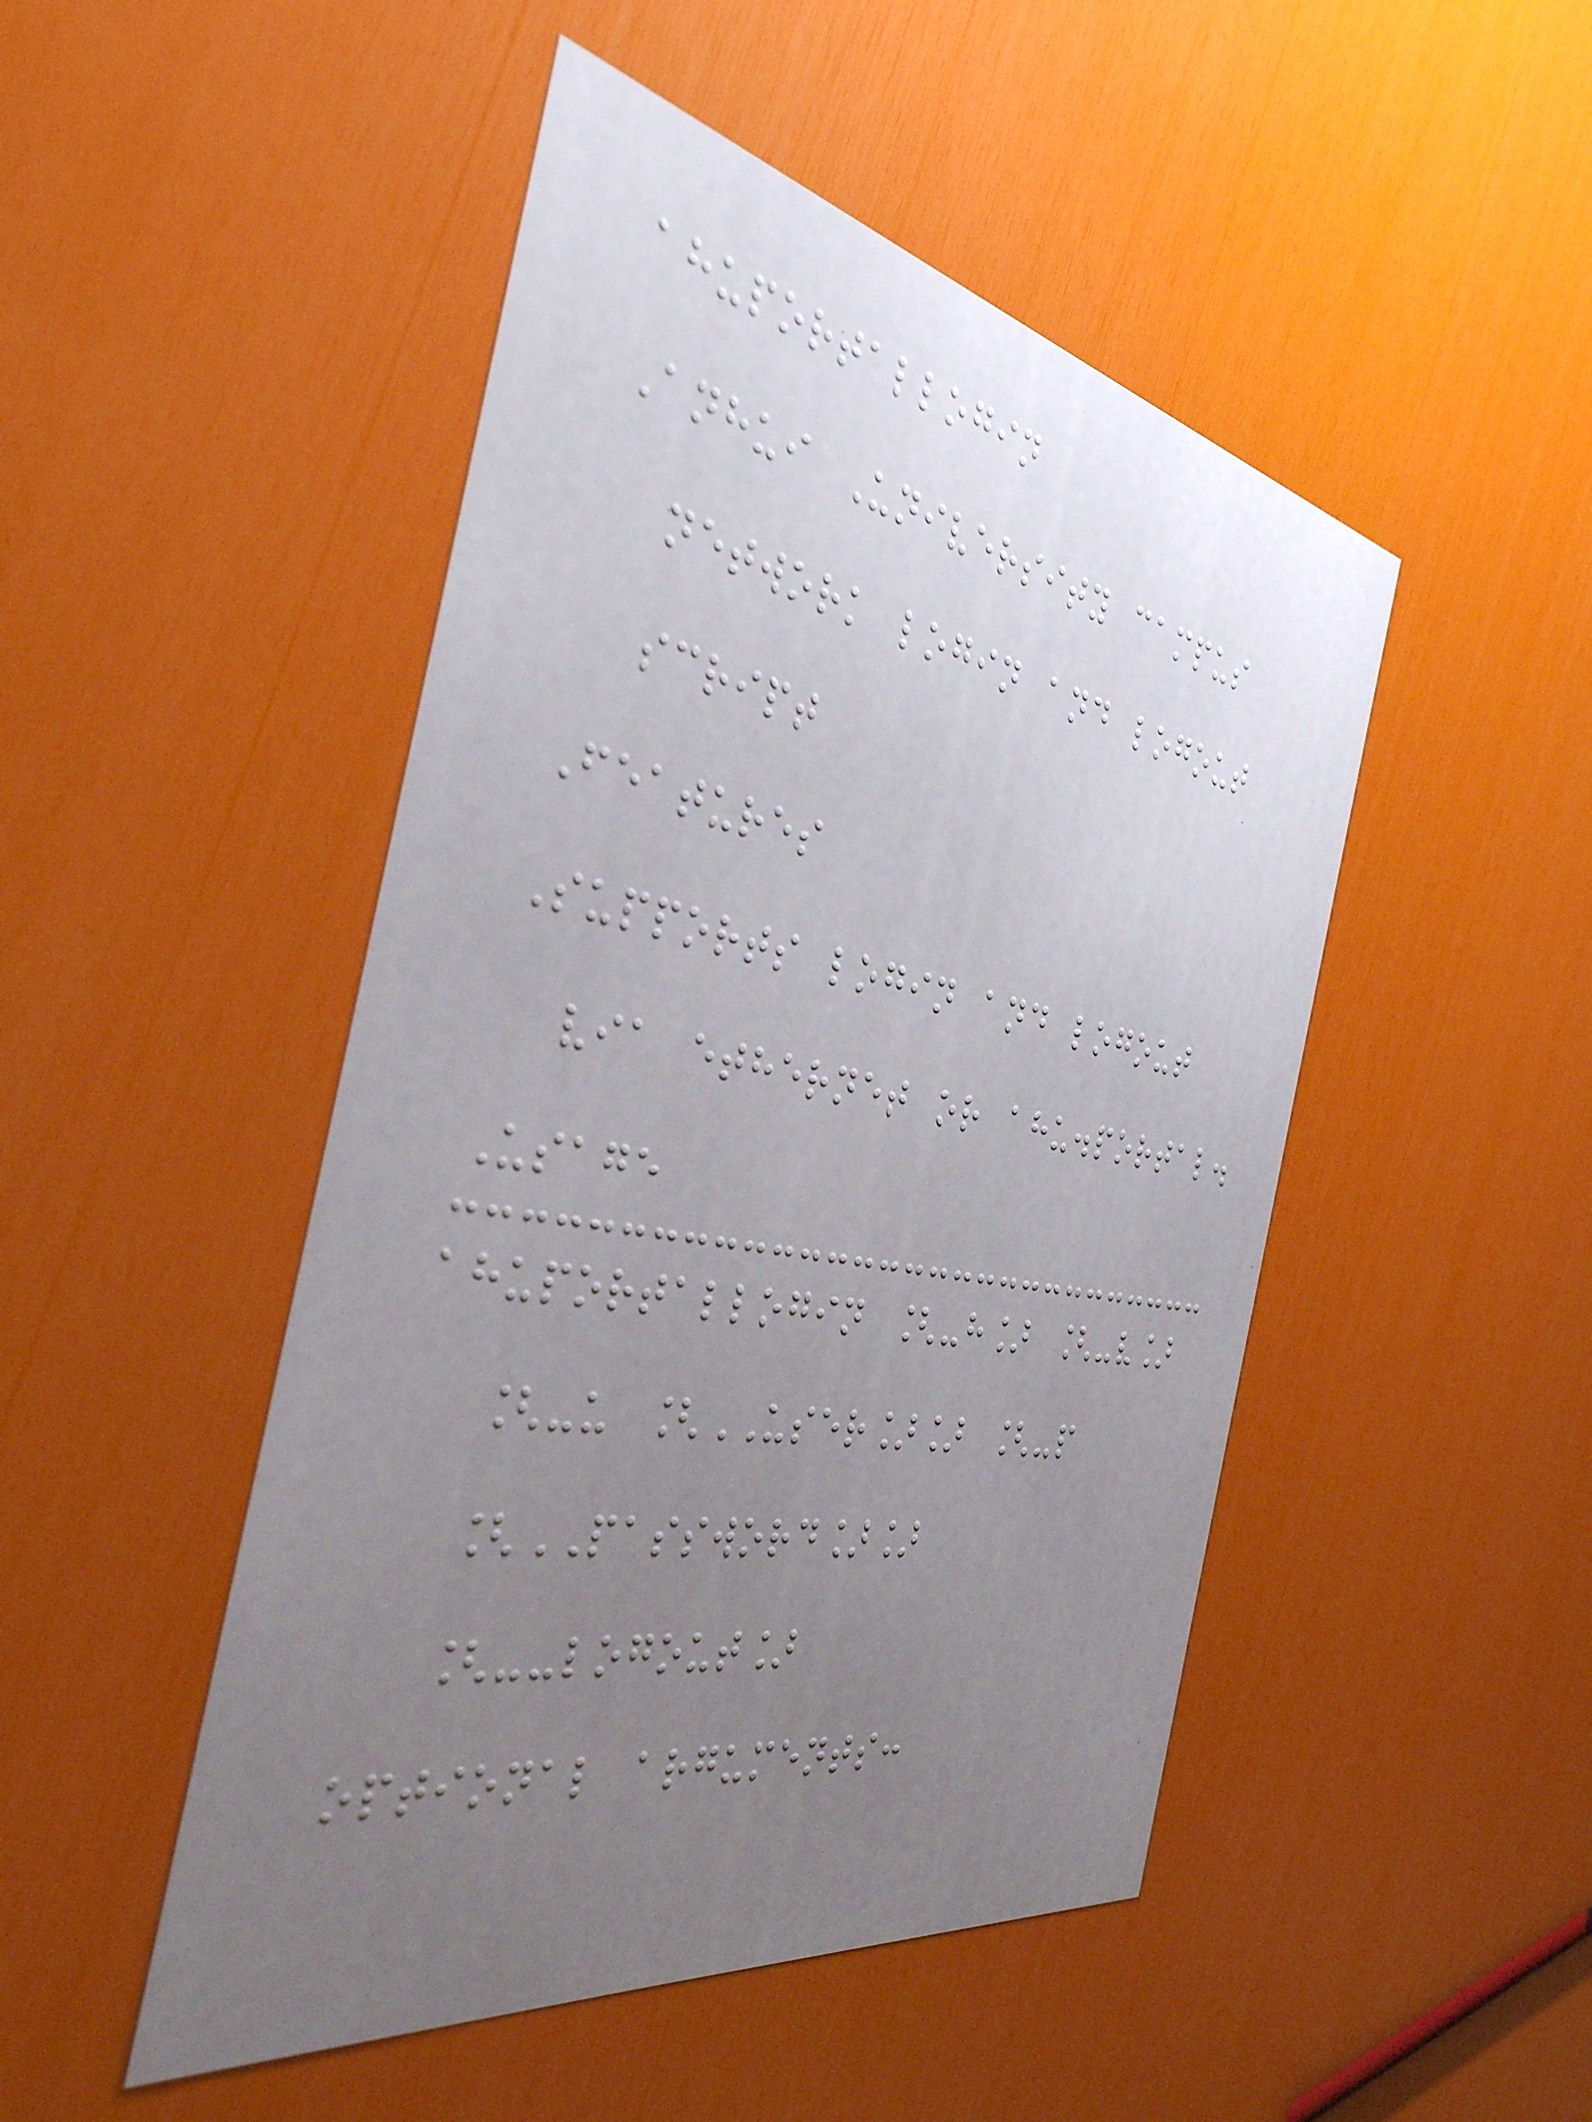ahuportallogin
Anhui University campus
network login and logout
script
Features
Supports login and logout
via ethernet or ahu.portal.
Usage
ahuportallogin [-h] [-v]
[-u [USER]] [-p
[PASSWORD]]
[--logout]
optional arguments:
